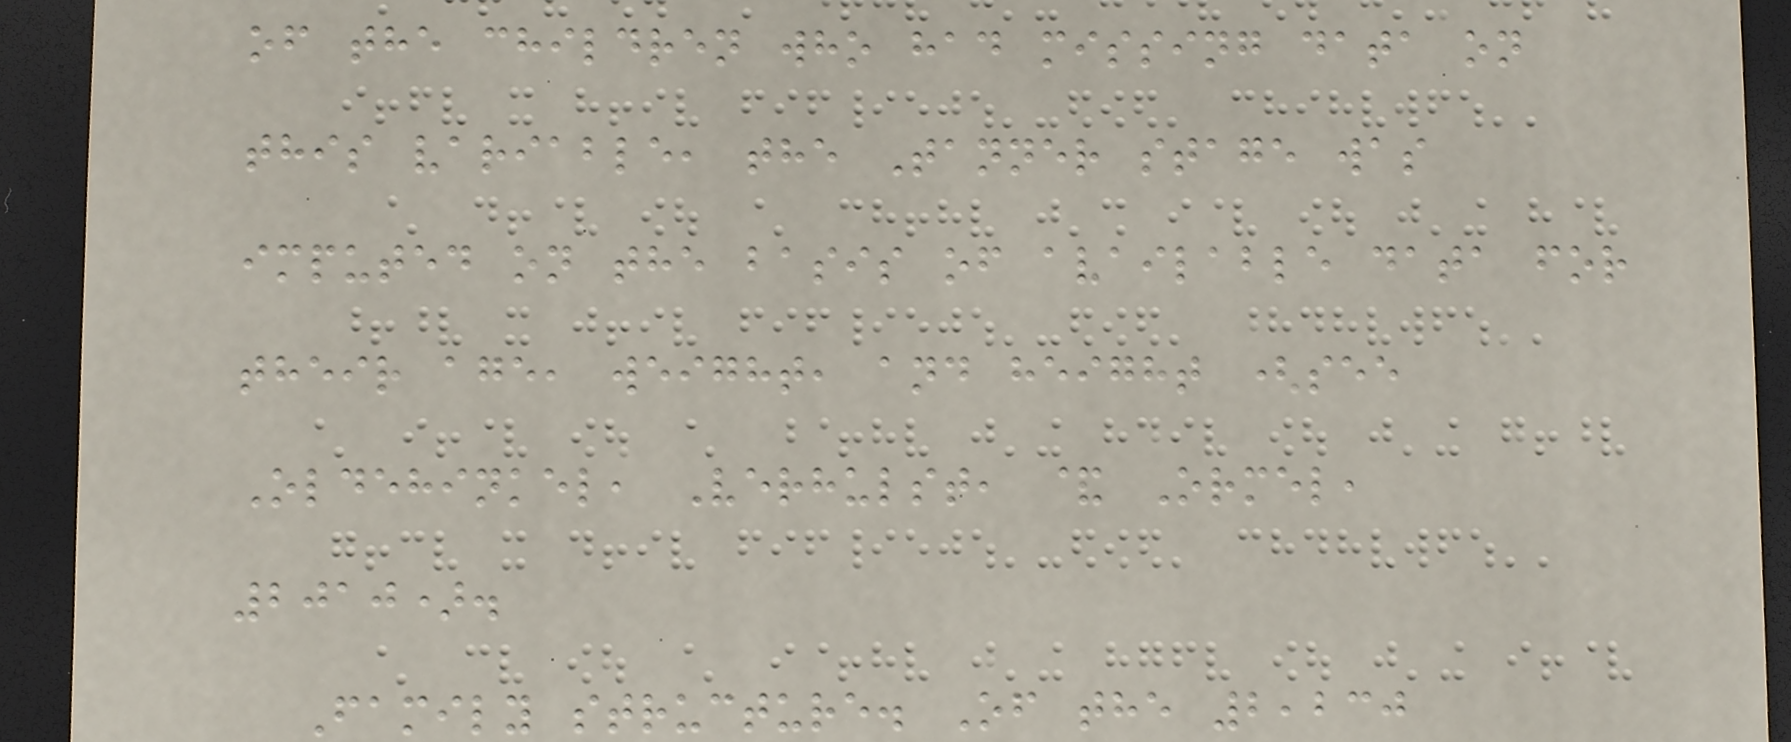of the children who had missing data on
this variable, the Tanner stage was
imputed on the basis of available data for
their age, weight, and height (see
Oldehinkel, Verhulst, & Ormel,
2010).
Family structure. Of the 2,230
